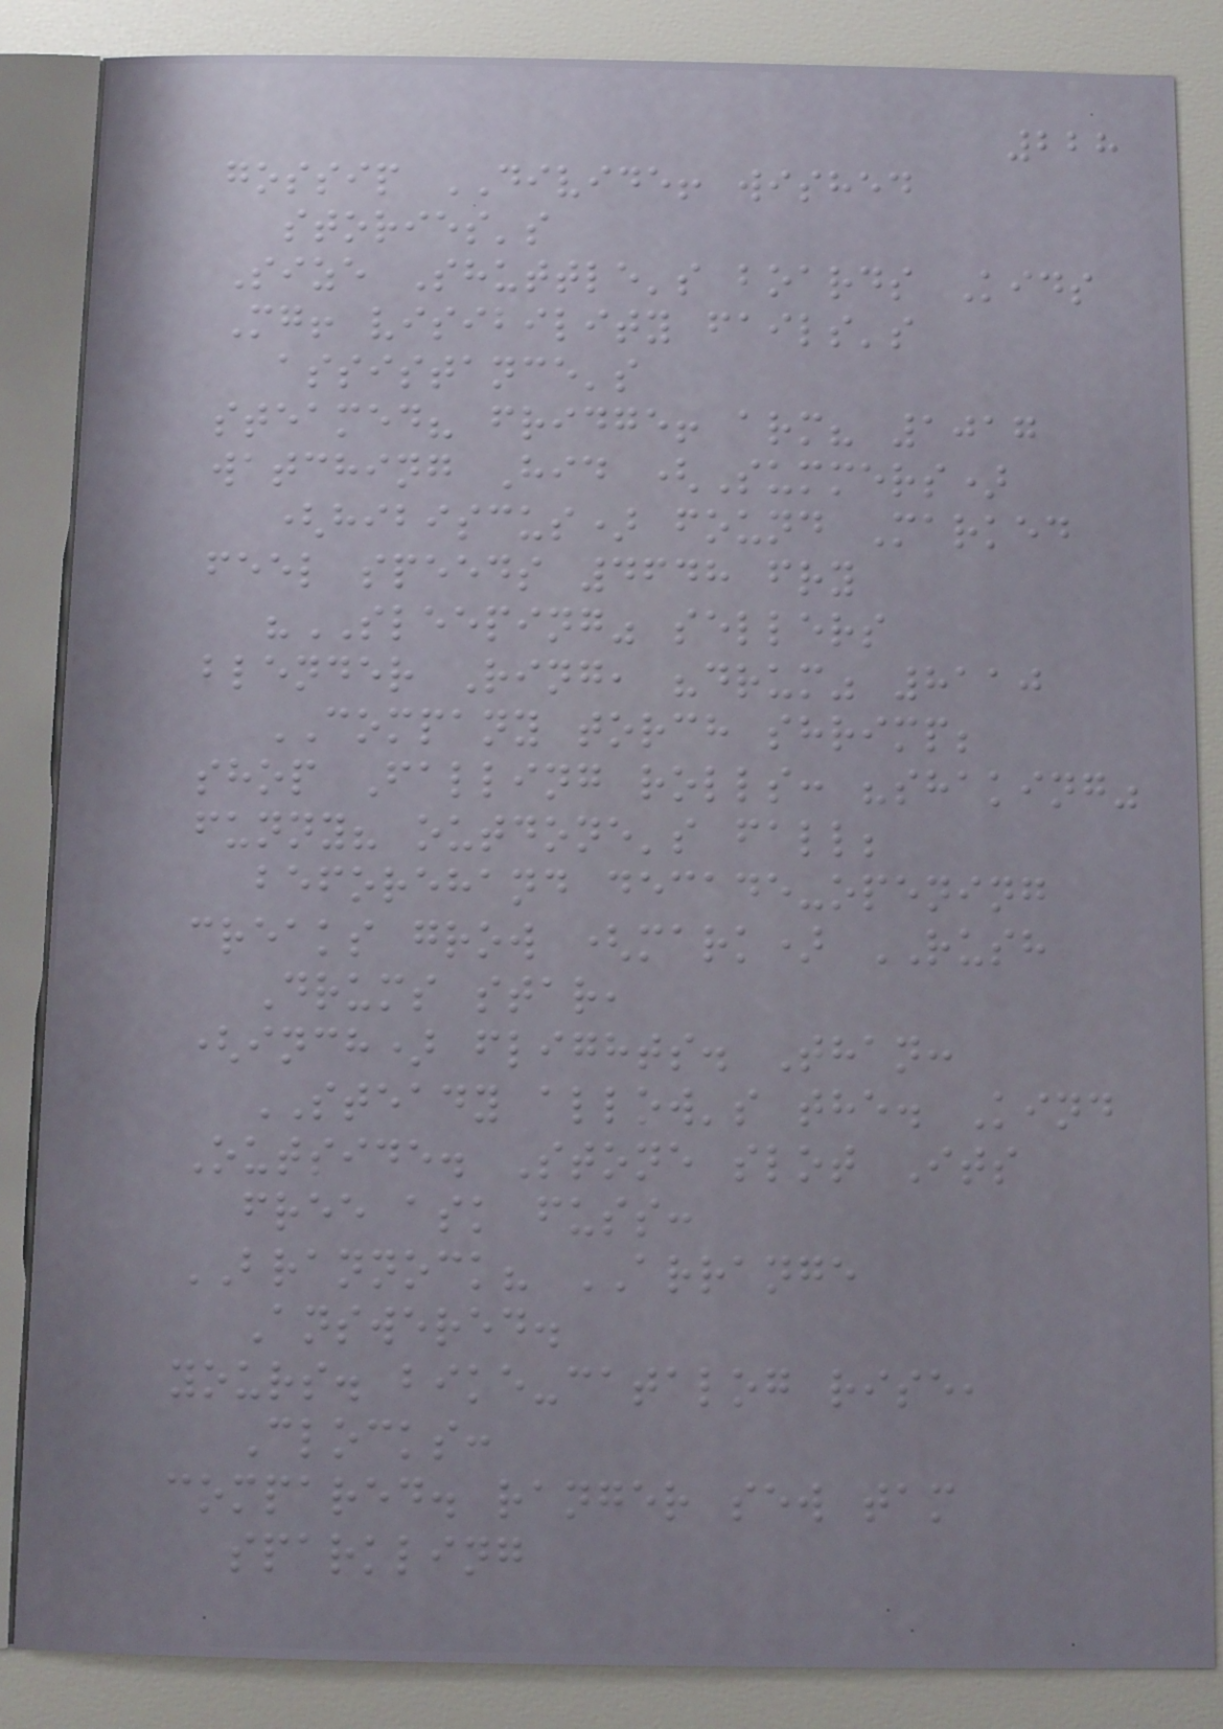228
gossip DIVIDE! wished
stories's
Size Shuttle's boards Kids
Mg! visibility fails's
assistance's
steamed? fridge! arm? 1017
watching Hid (Summers)
(hibiscus) found Marked
feel speeds 4648 fry
"SLEEPING" sellers
blender Ring, "drum" 8110
COMPANY torch shrimp;
shop Falling rolls: "shaking"
funny? outdone's fall;
beforehand decade-opening
creaks grow (mark) RUSH
Drums star,
(inch) flights. Than:
STEADY allow's the. Kind
Outside. Stone slot Its
free ask fuss:
BRANNOCK? ARRANGE
Answered.
yours. bike-catalog rise,
Clocks:
compared. ranger sew tam
sparkling
